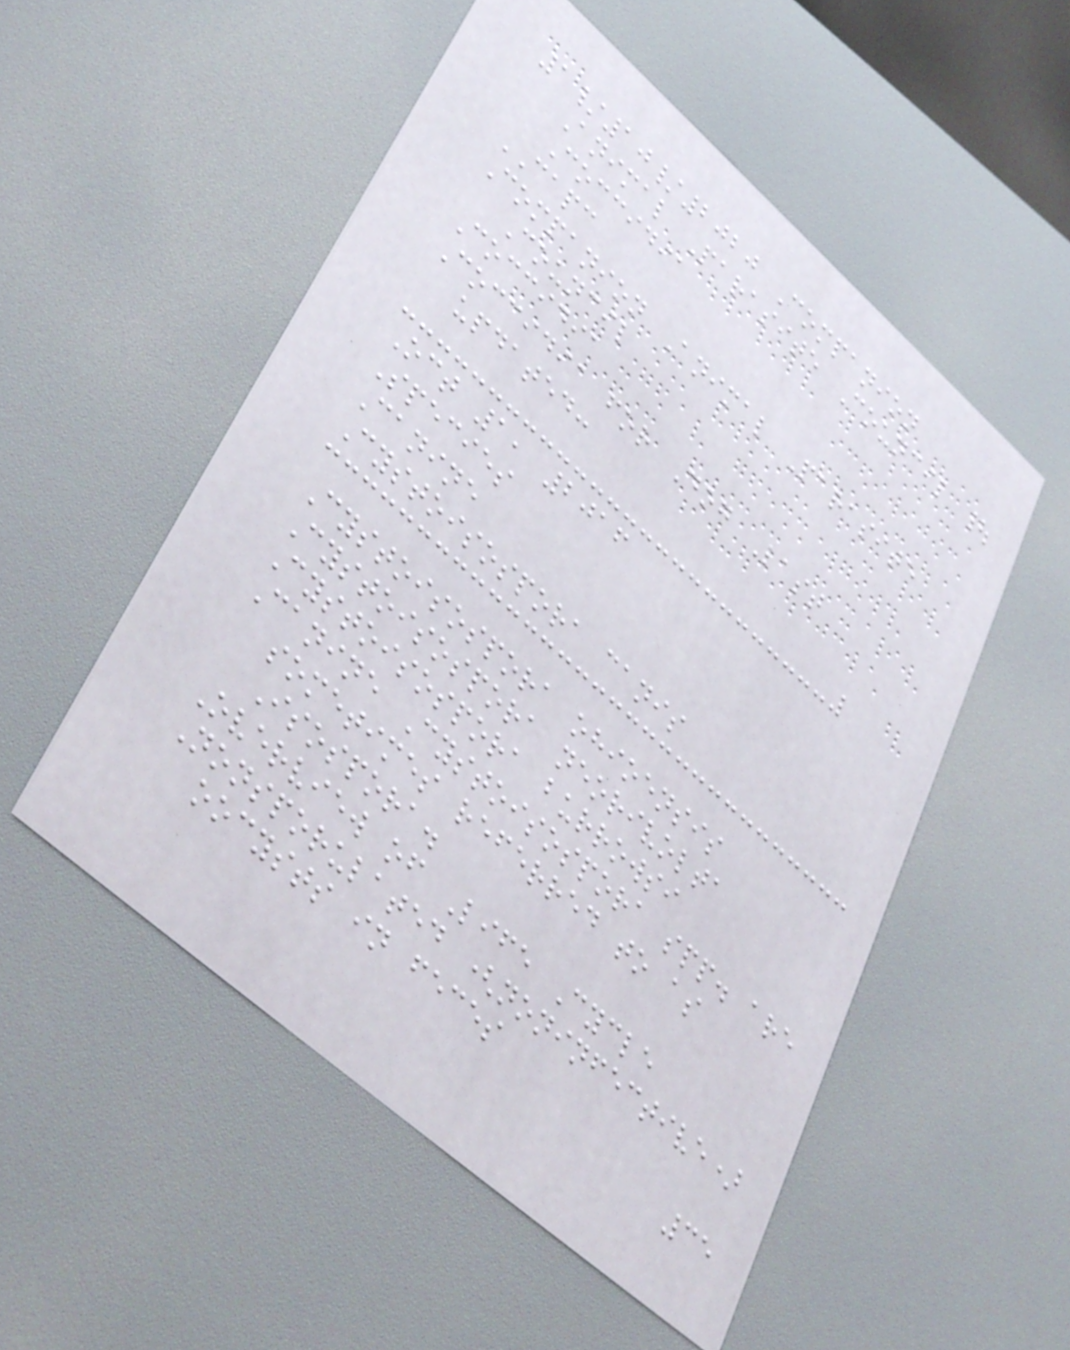1/10/2020 Companion
Animal Parasite Council |
Coccidia
CAPC
Companion Animal Parasite
Council
Coccidia
Coccidia for Dog Last
updated:
Oct 1, 2016
Species
Canine
Cystoisospora canis
Cystoisospora ohioensis
Cystoisospora neorivolta
Cystoisospora burrowsi
Canine Cystoisospora spp. are
sometimes referred to as
Isospora.
Overview of Life Cycle
Nonsporulated (noninfective)
oocysts in feces
35
